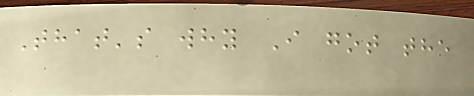That's why I got the
